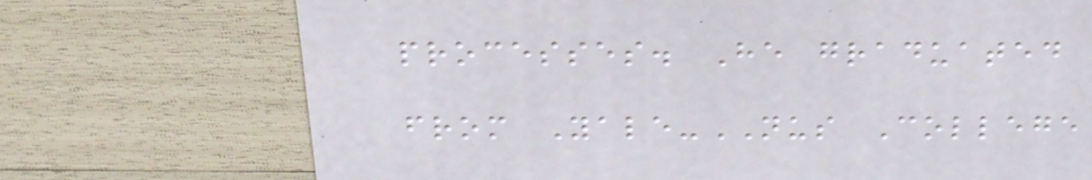processes. He graduated
from Yale-NUS College
